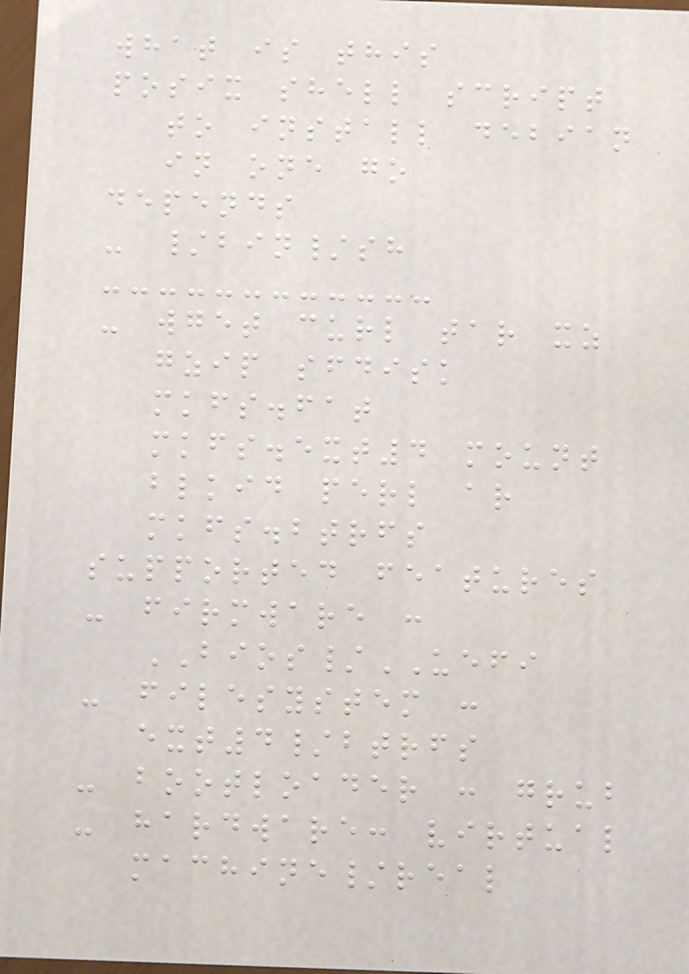what is this
posix shell script
to install debian
in one go
depends
- /bin/sh
- wget curl tar xz
gzip sfdisk
mkfs.fat
mkfs.ext4 mount
blkid perl ar
mkfs.btrfs
supported features
- firmware :
BIOS/UEFI
- filesystem :
ext4/btrfs
- bootloader : grub
- hardware: virtual
machine/real
